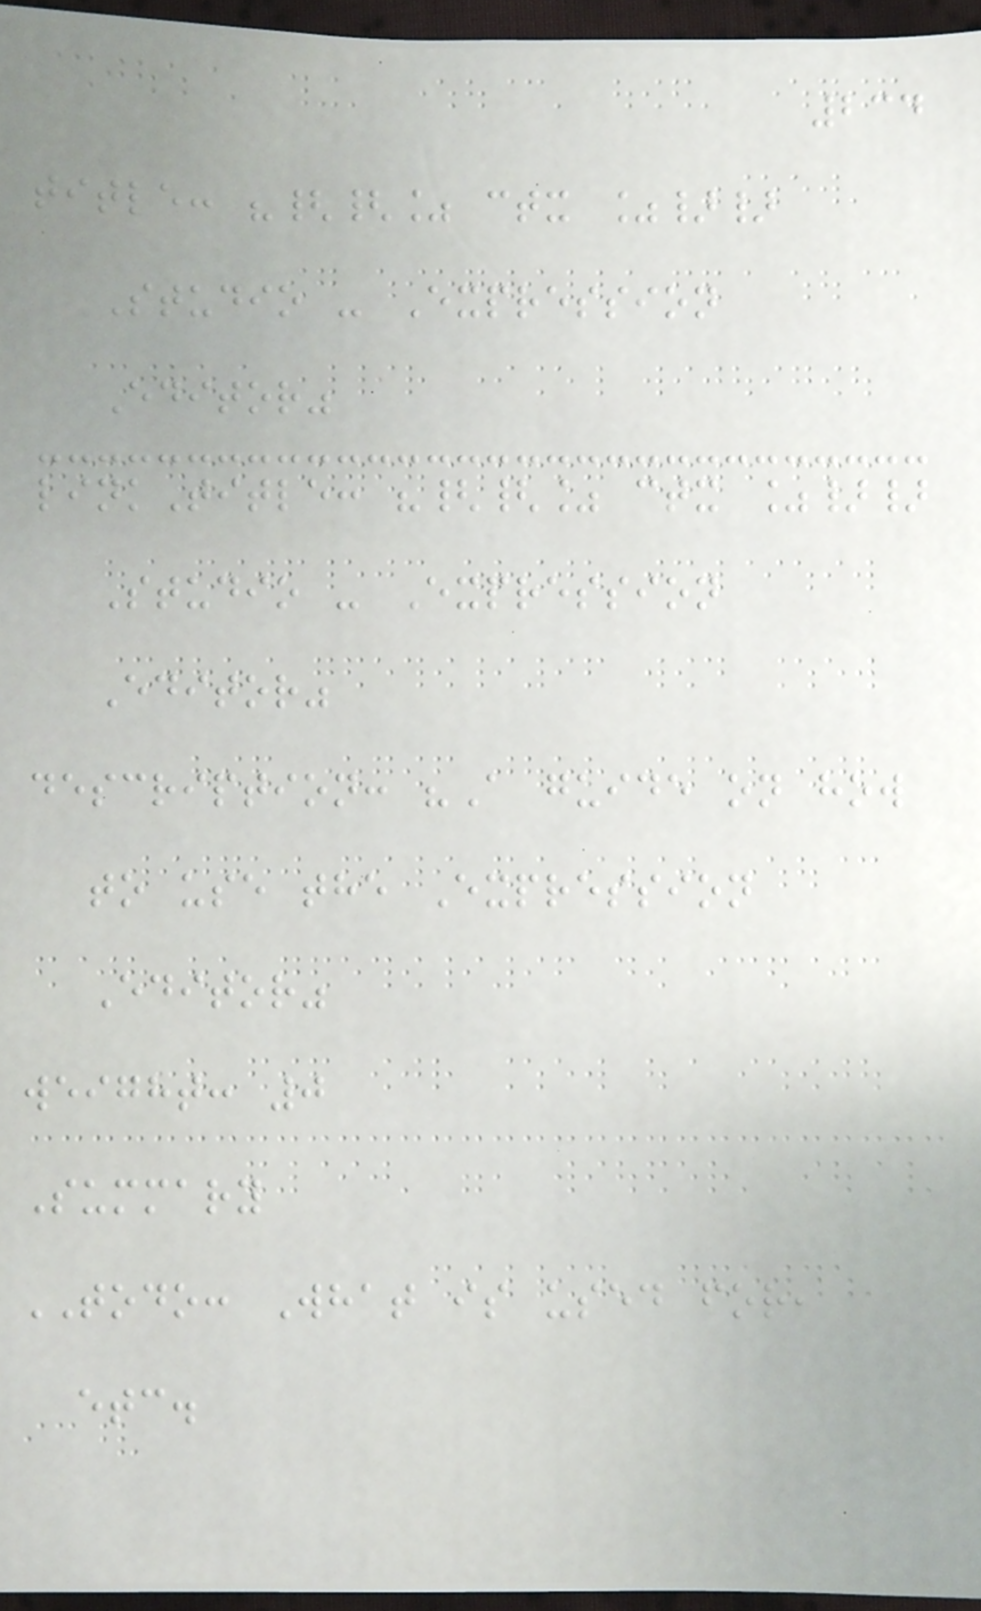234
title: "{{% ctx %}}
Studio - Expression
Editor"
linkTitle: "{{% ctx %}}
Studio - Expression
Editor"
description: "A guide on how
to use the Expression
Editor"
weight: 0
Summary
TODO: What is used for,
etc.
